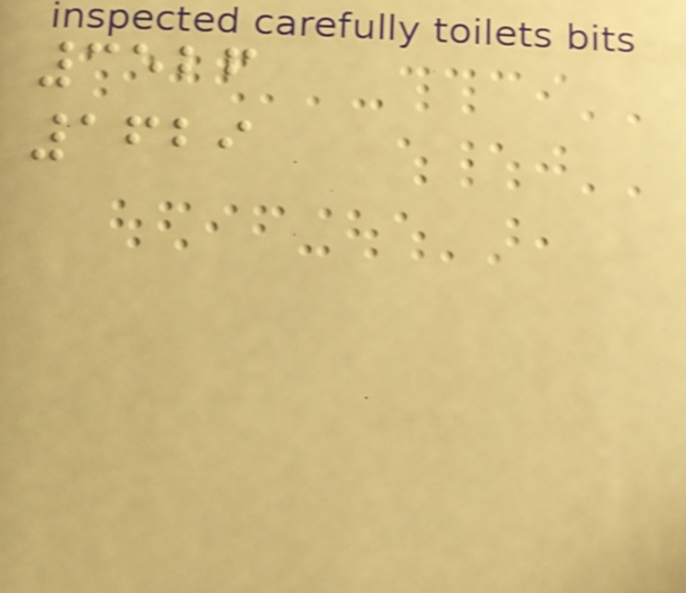3526
1629
